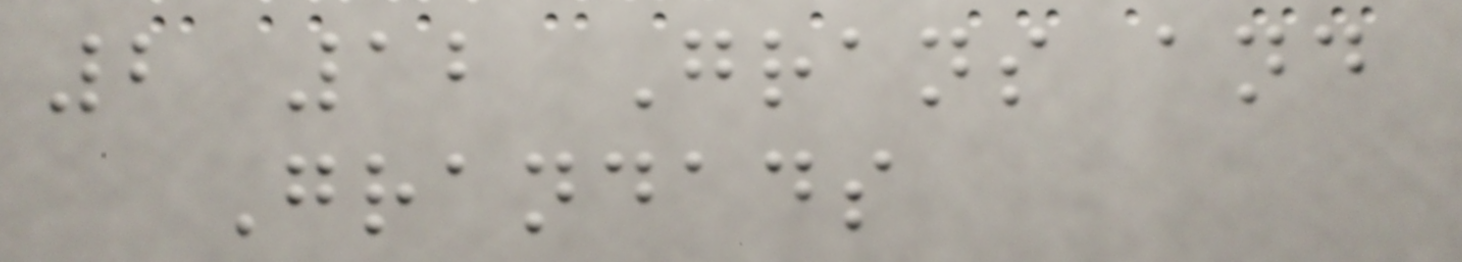2 12 Grans and
Grandads
